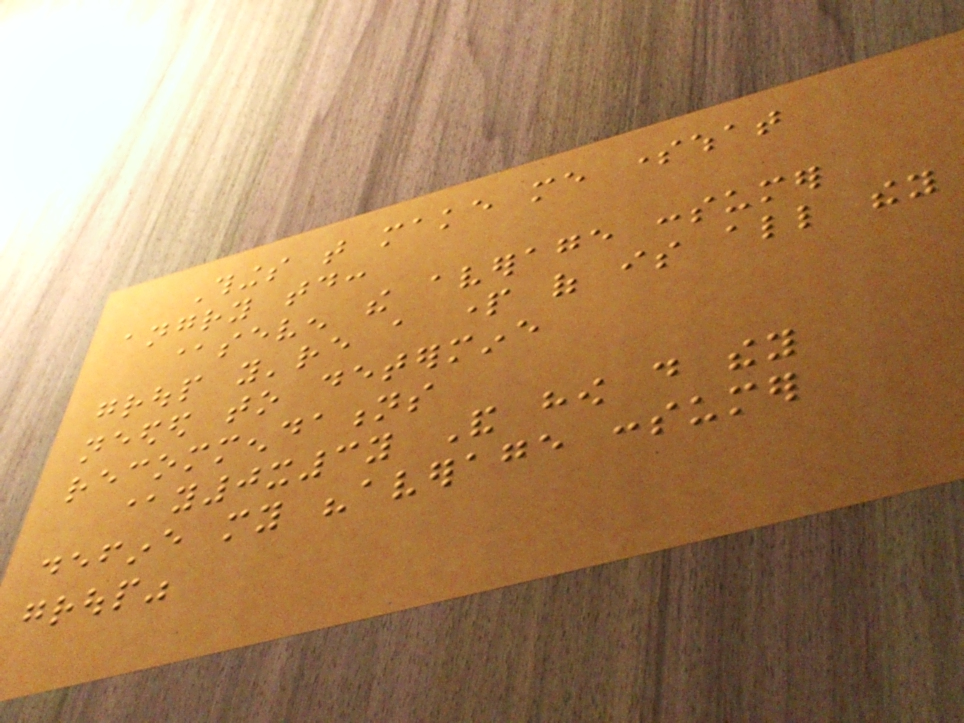Things that make me somewhat
angry today:
@seven the average consumer
group you're a part of is all they
needed to determine
recommendations
@y0x3y And how do they
define my "average consumer
group"
